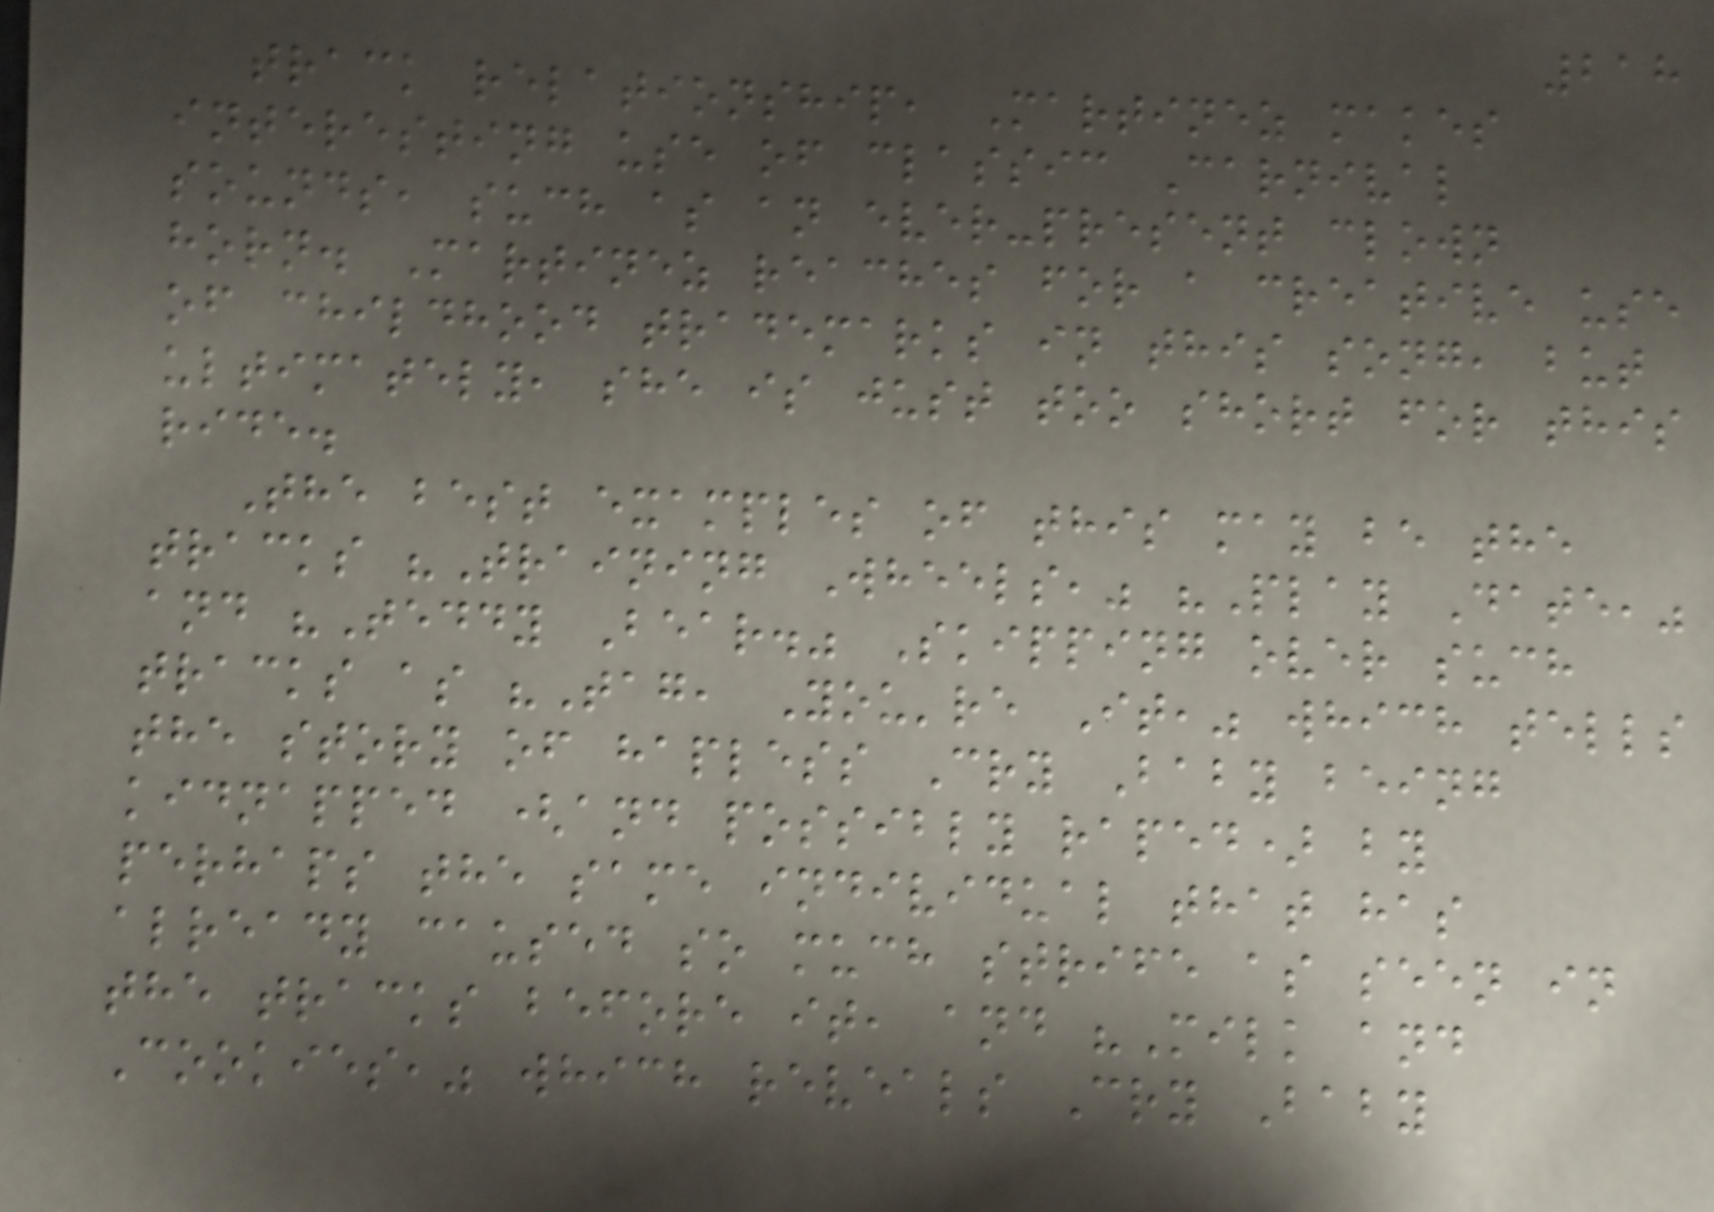218
track relationship, Martinez makes
interesting use of classic Carnival
sounds, such as an ever-present clown
horn. Martinez reaches for a creative use
of childhood trademarks in this song, but
ultimately, she is just too short for this
ride.
The best examples of this may be the
tracks "Training Wheels," "Play Date,"
and "Teddy Bear." Skipping over such
tracks as "Tag, You're It," which tells
the story of hapless Cry Baby being
kidnapped (and possibly raped) by
perhaps the same individual that has
already caused so much strife as seen in
the tracks before it, and "Milk and
Cookies," which reveals Cry Baby
